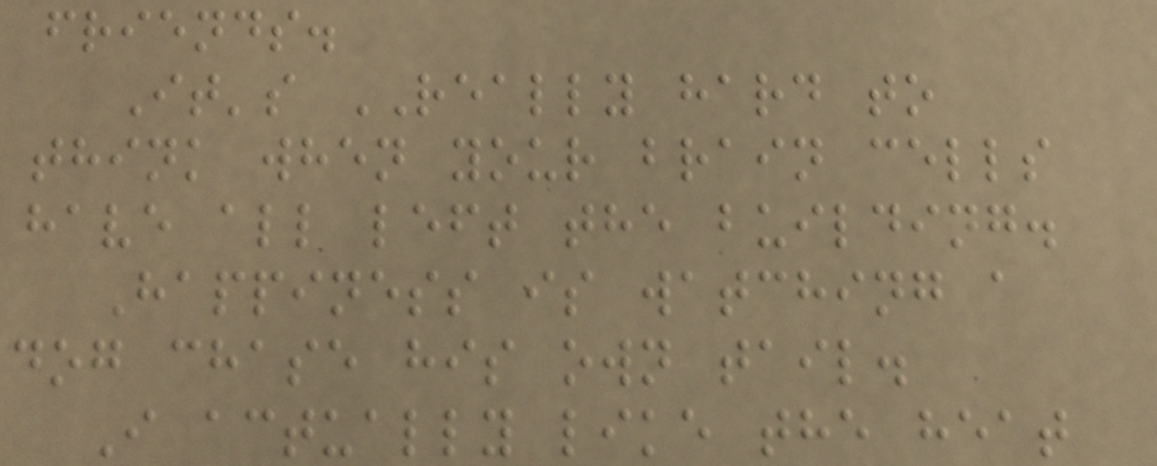friends.
It's REALLY hard to
think when your brain cells
have all left the building.
Happiness is watching a
dog chase his own tail.
I actually like the heat
